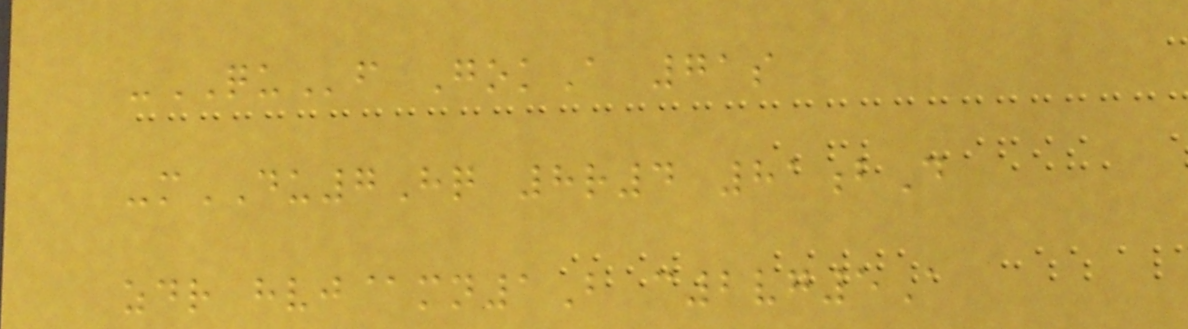-QUf GokA 71s
-mDU7Hq 8r4 81bD
zdr hvj@mn1B c2vg5A
